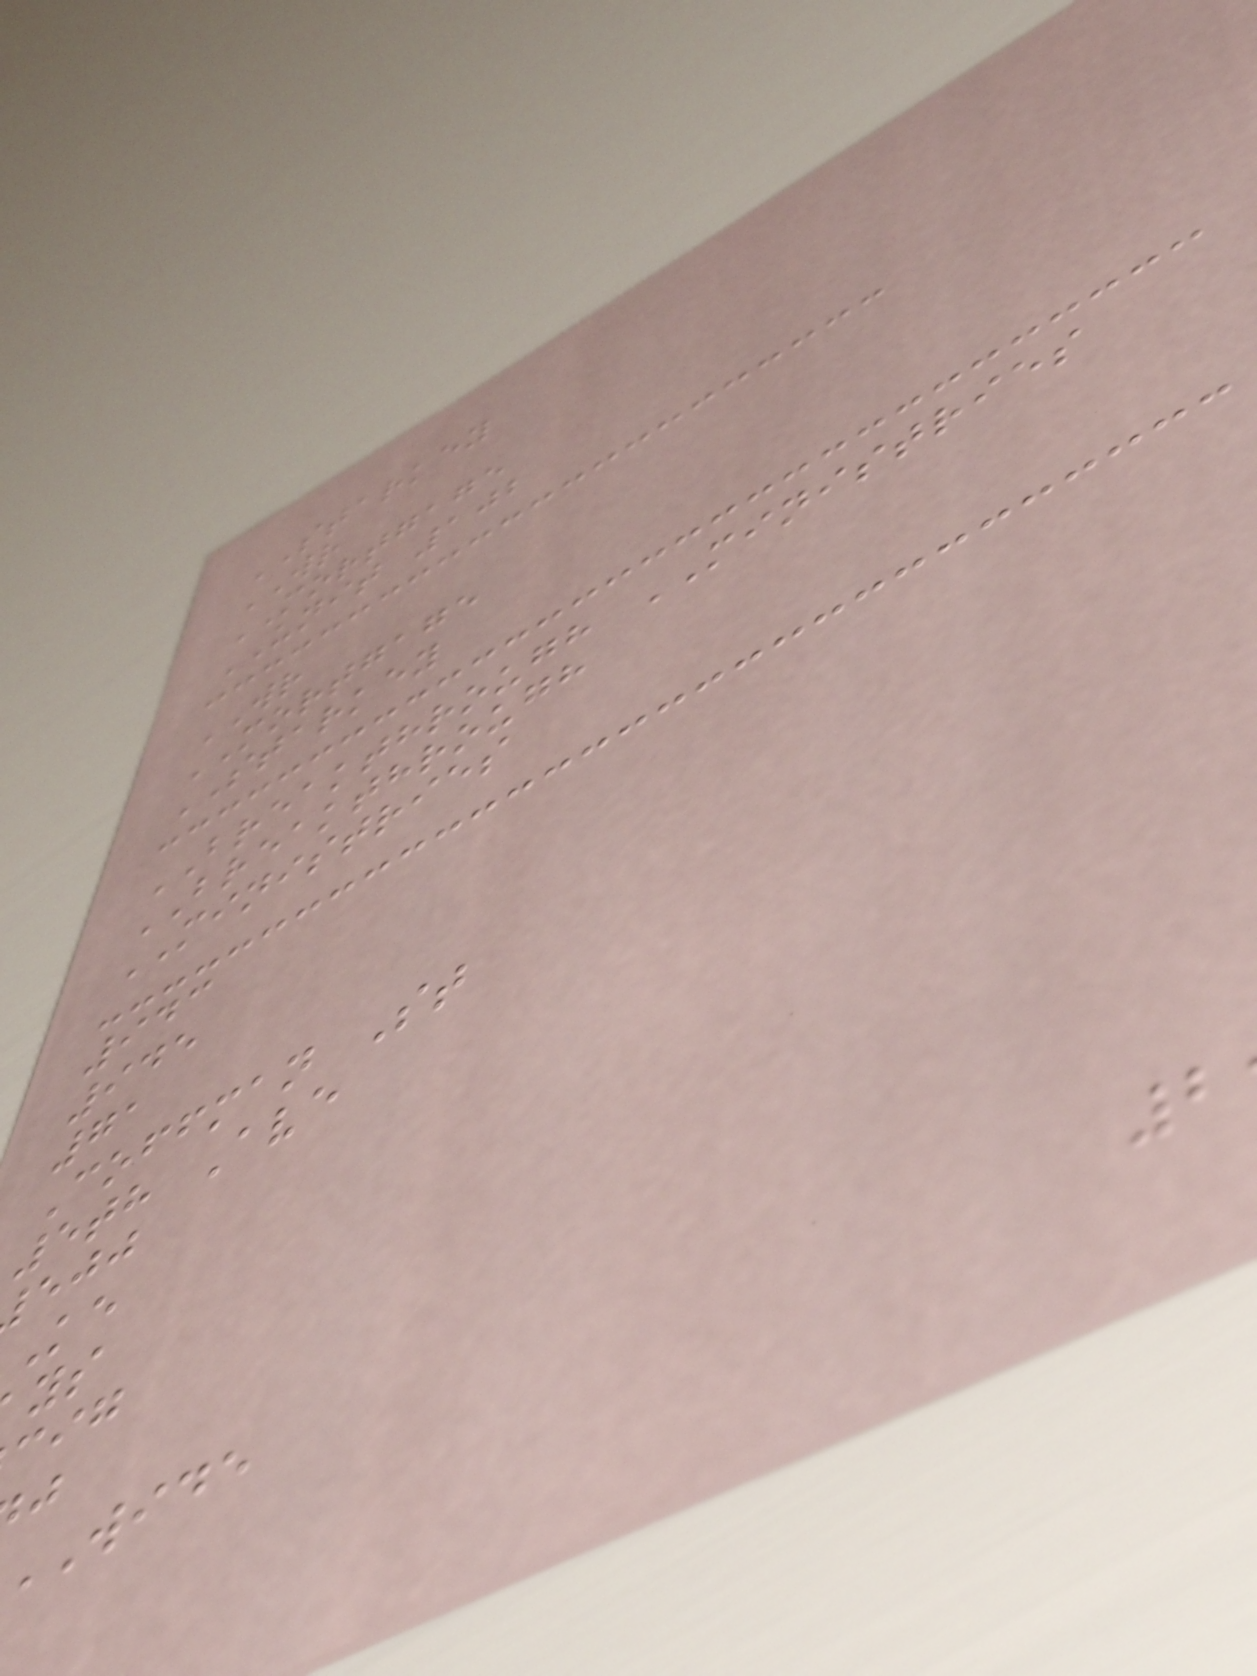STARKEY
WR
MORTGAGE
UNIT 102
WR
MORTGAGE
STARKEY
BREAKTHROUGH MINISTRIES
BREAKTHROUGH
MINISTRIES
943
945
71
Coffman St
5th Ave
WIDE
